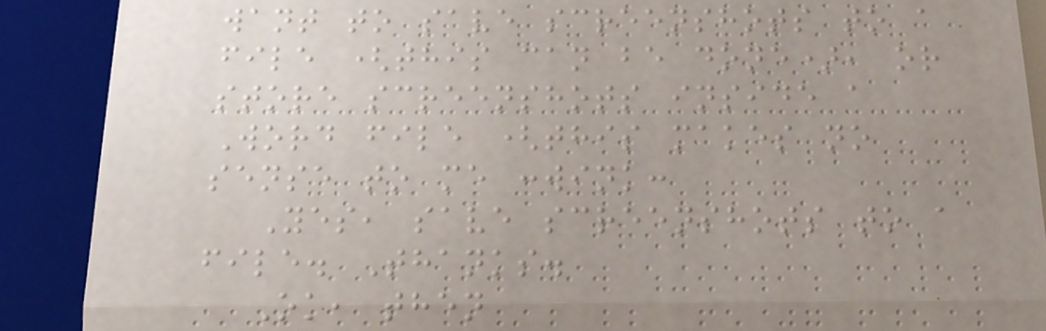want to save screenshots to a
file (this can be done), or
store screenshots inside a
Word file (this makes no
sense to me :wink:
Yes, save screenshots to a
file. Thanks.
Ok, then
